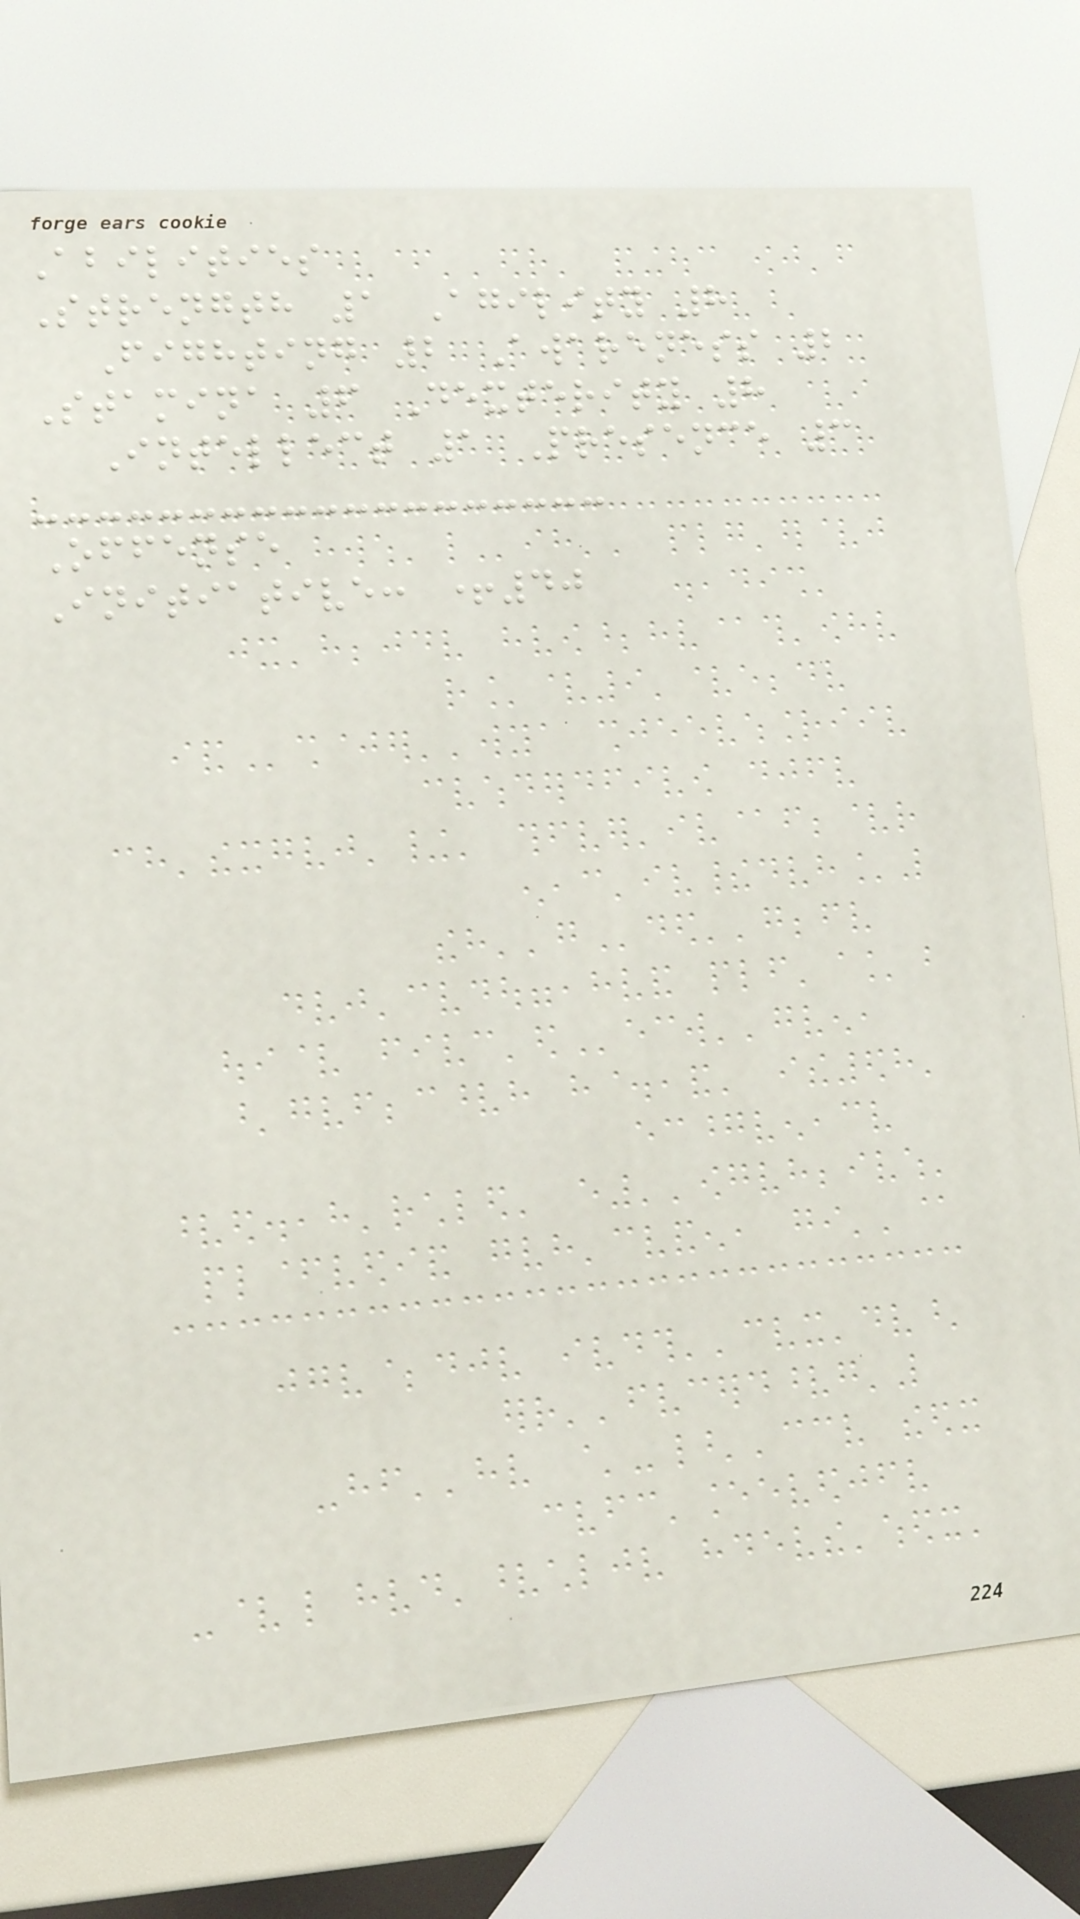Abilities
Strength 1 Agility 8
Fighting 2 Awareness 2
Stamina 6 Dexterity 8
Intellect 1 Presence 3
Offense
Initiative: +40
